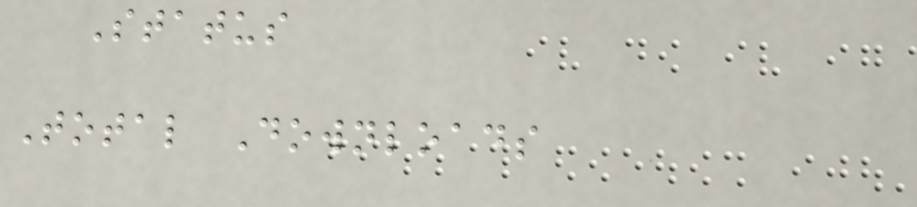Status
Total Downloads
